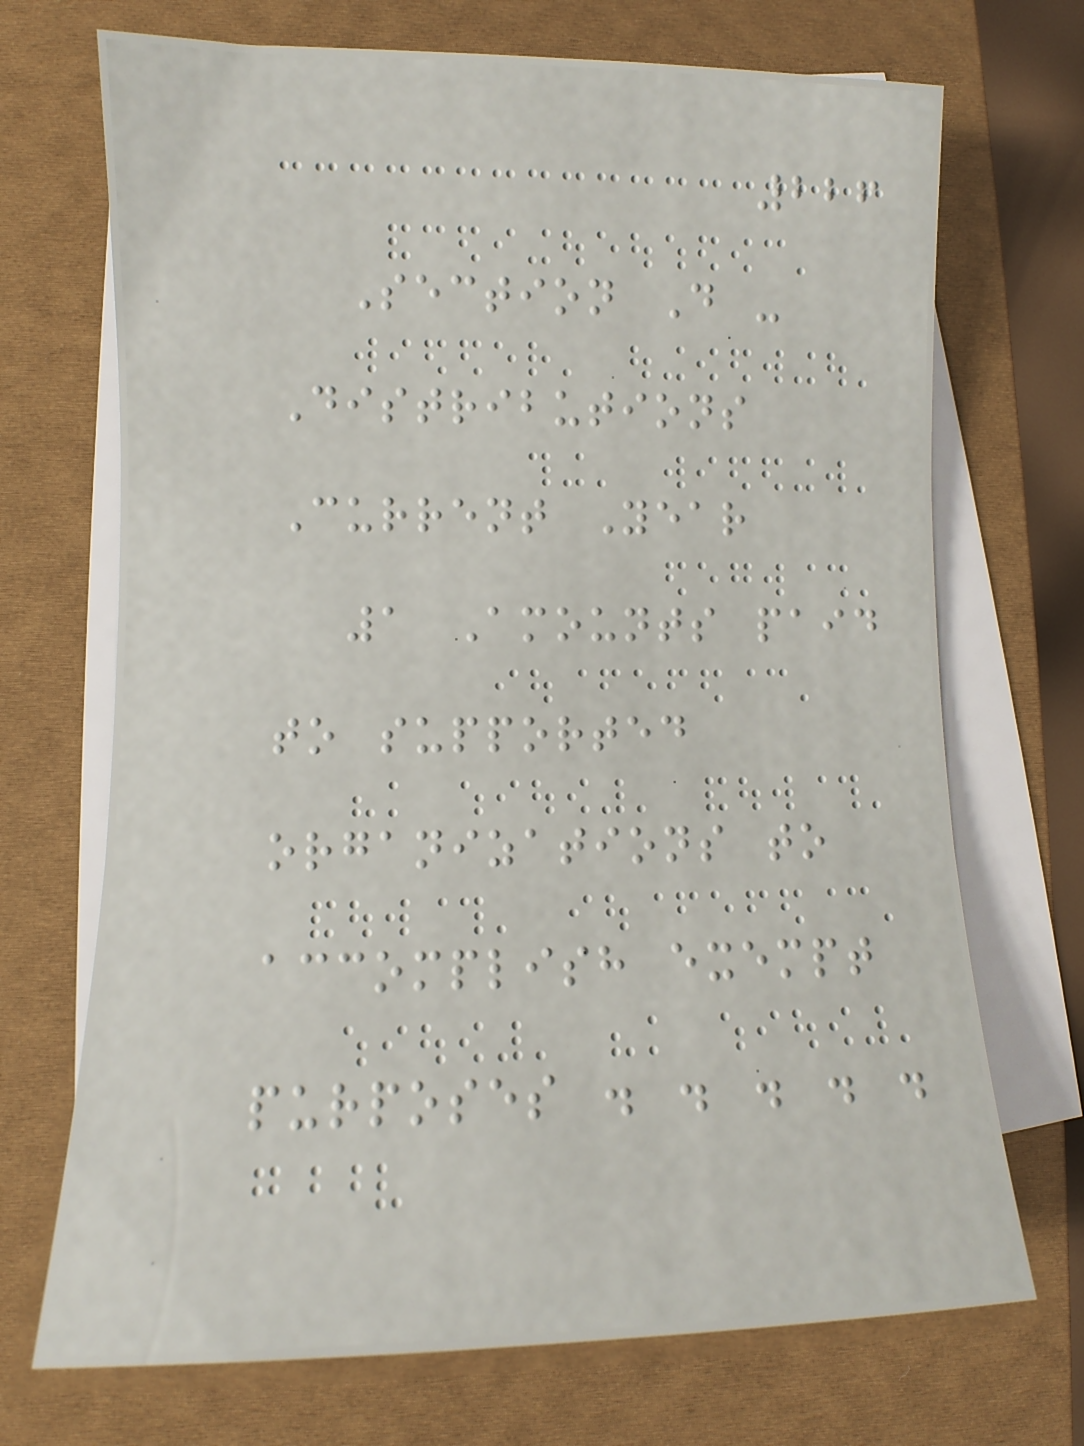226
Section D -
Distributions
Current Year
1 Amounts paid
to supported
organizations to
accomplish exempt
purposes . . . . .
